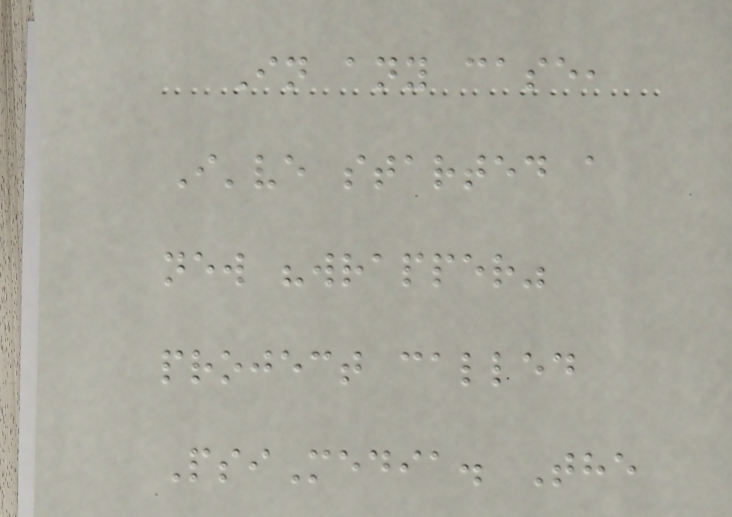In any case,
I've started a
new "wrapper"
project called
PsiMedia. The
